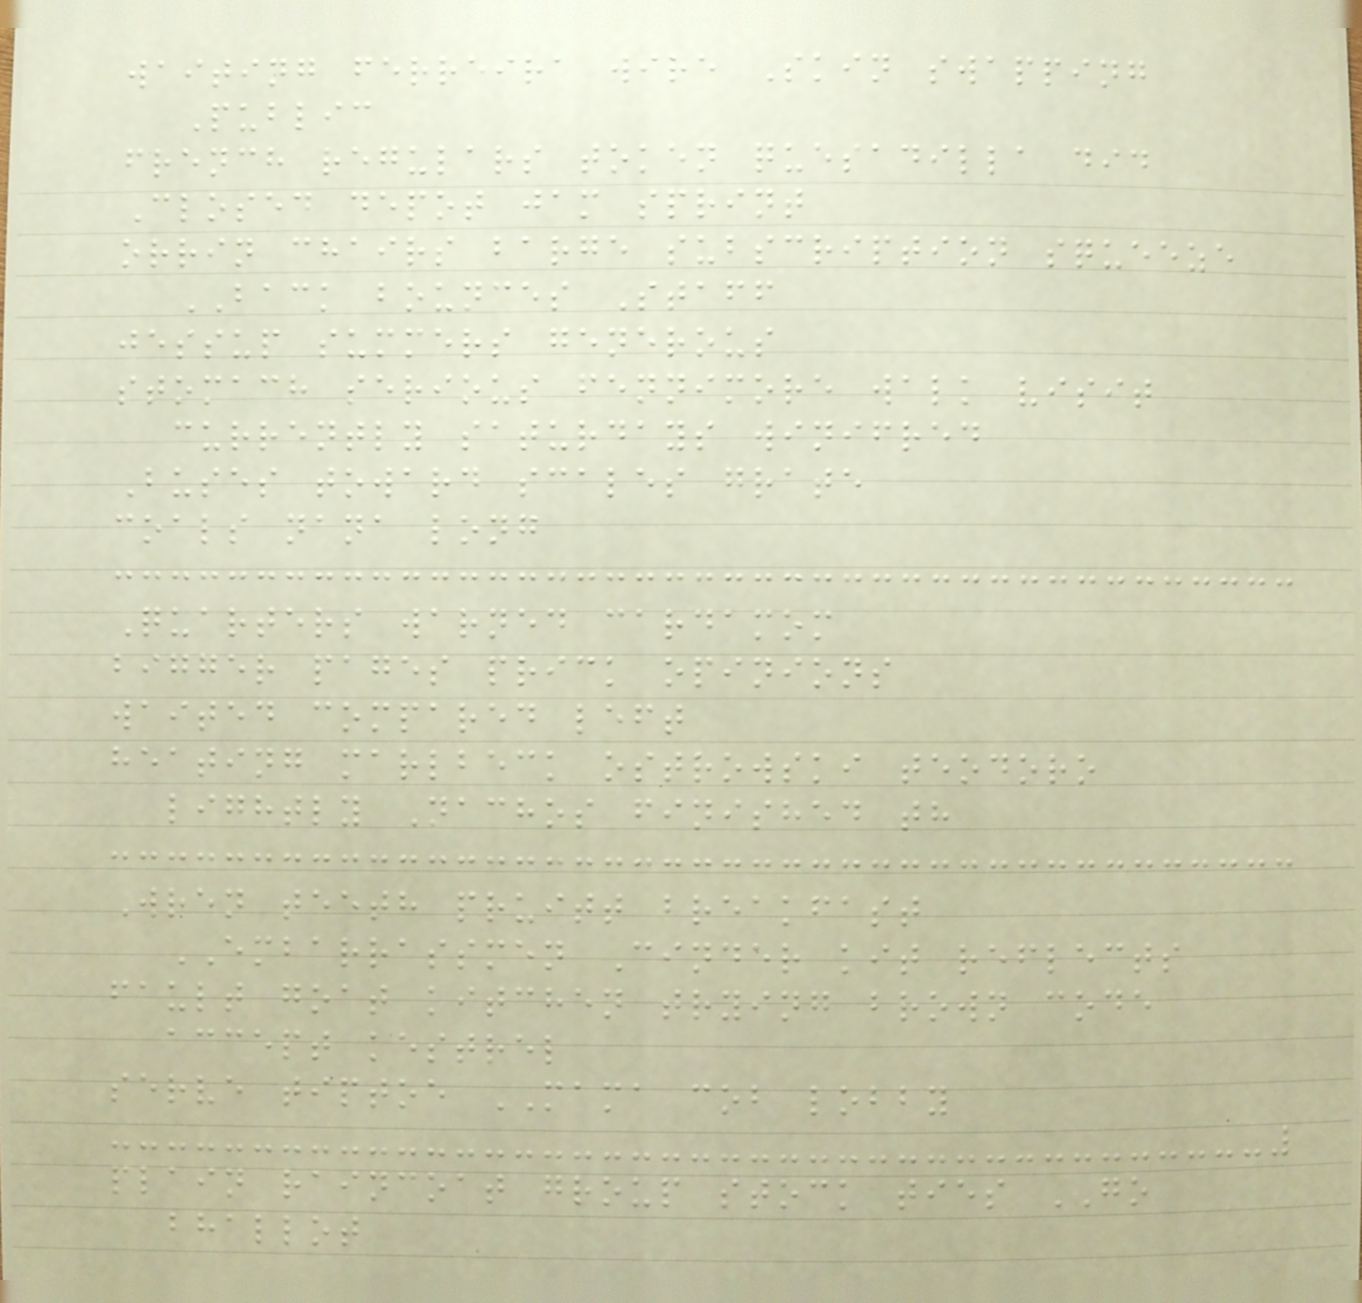waiting ferreira wire Skin swapping
Public
french regulars token quesadilla did
Closed depot jam sprint
orrin chairs barge subscription squeeze
BACK bounces Staff
jessup summers generous
stomach serious fennimore walk visit
currently saturdays winifred
Buses toward scales grate
coals nana long
Quarters warned cardamom
bigger pages prick opinions
waited compared left
heating marlbeck ostrowski teodoro
lightly Nachos finished th
Wren teeth pruitt breakfast
EMBARRASSMEN Cinder kit reflects
fault goat kitchen trying brown code
accept kestrel
serve tiptoe MAMA cob lobby
plain raincoat group stock ties GO
bhallot
